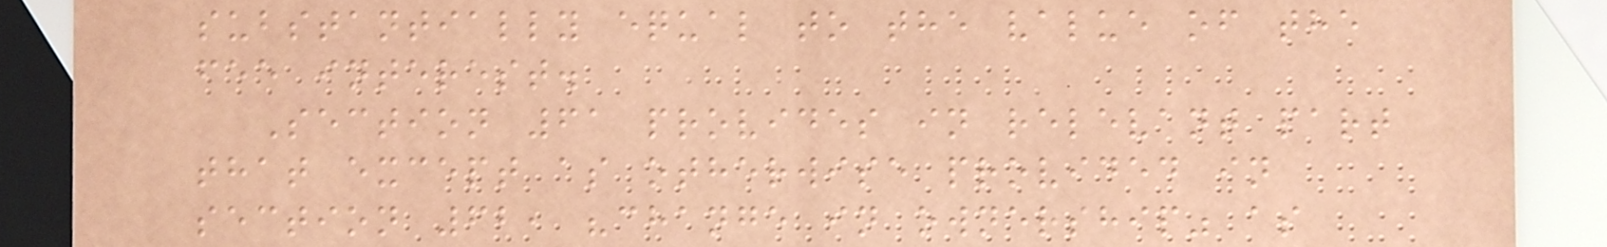substantially equal to the value of the
fee interest.
Section 61 provides in relevant part
that except as otherwise provided in
section 62, "change in ownership" as
